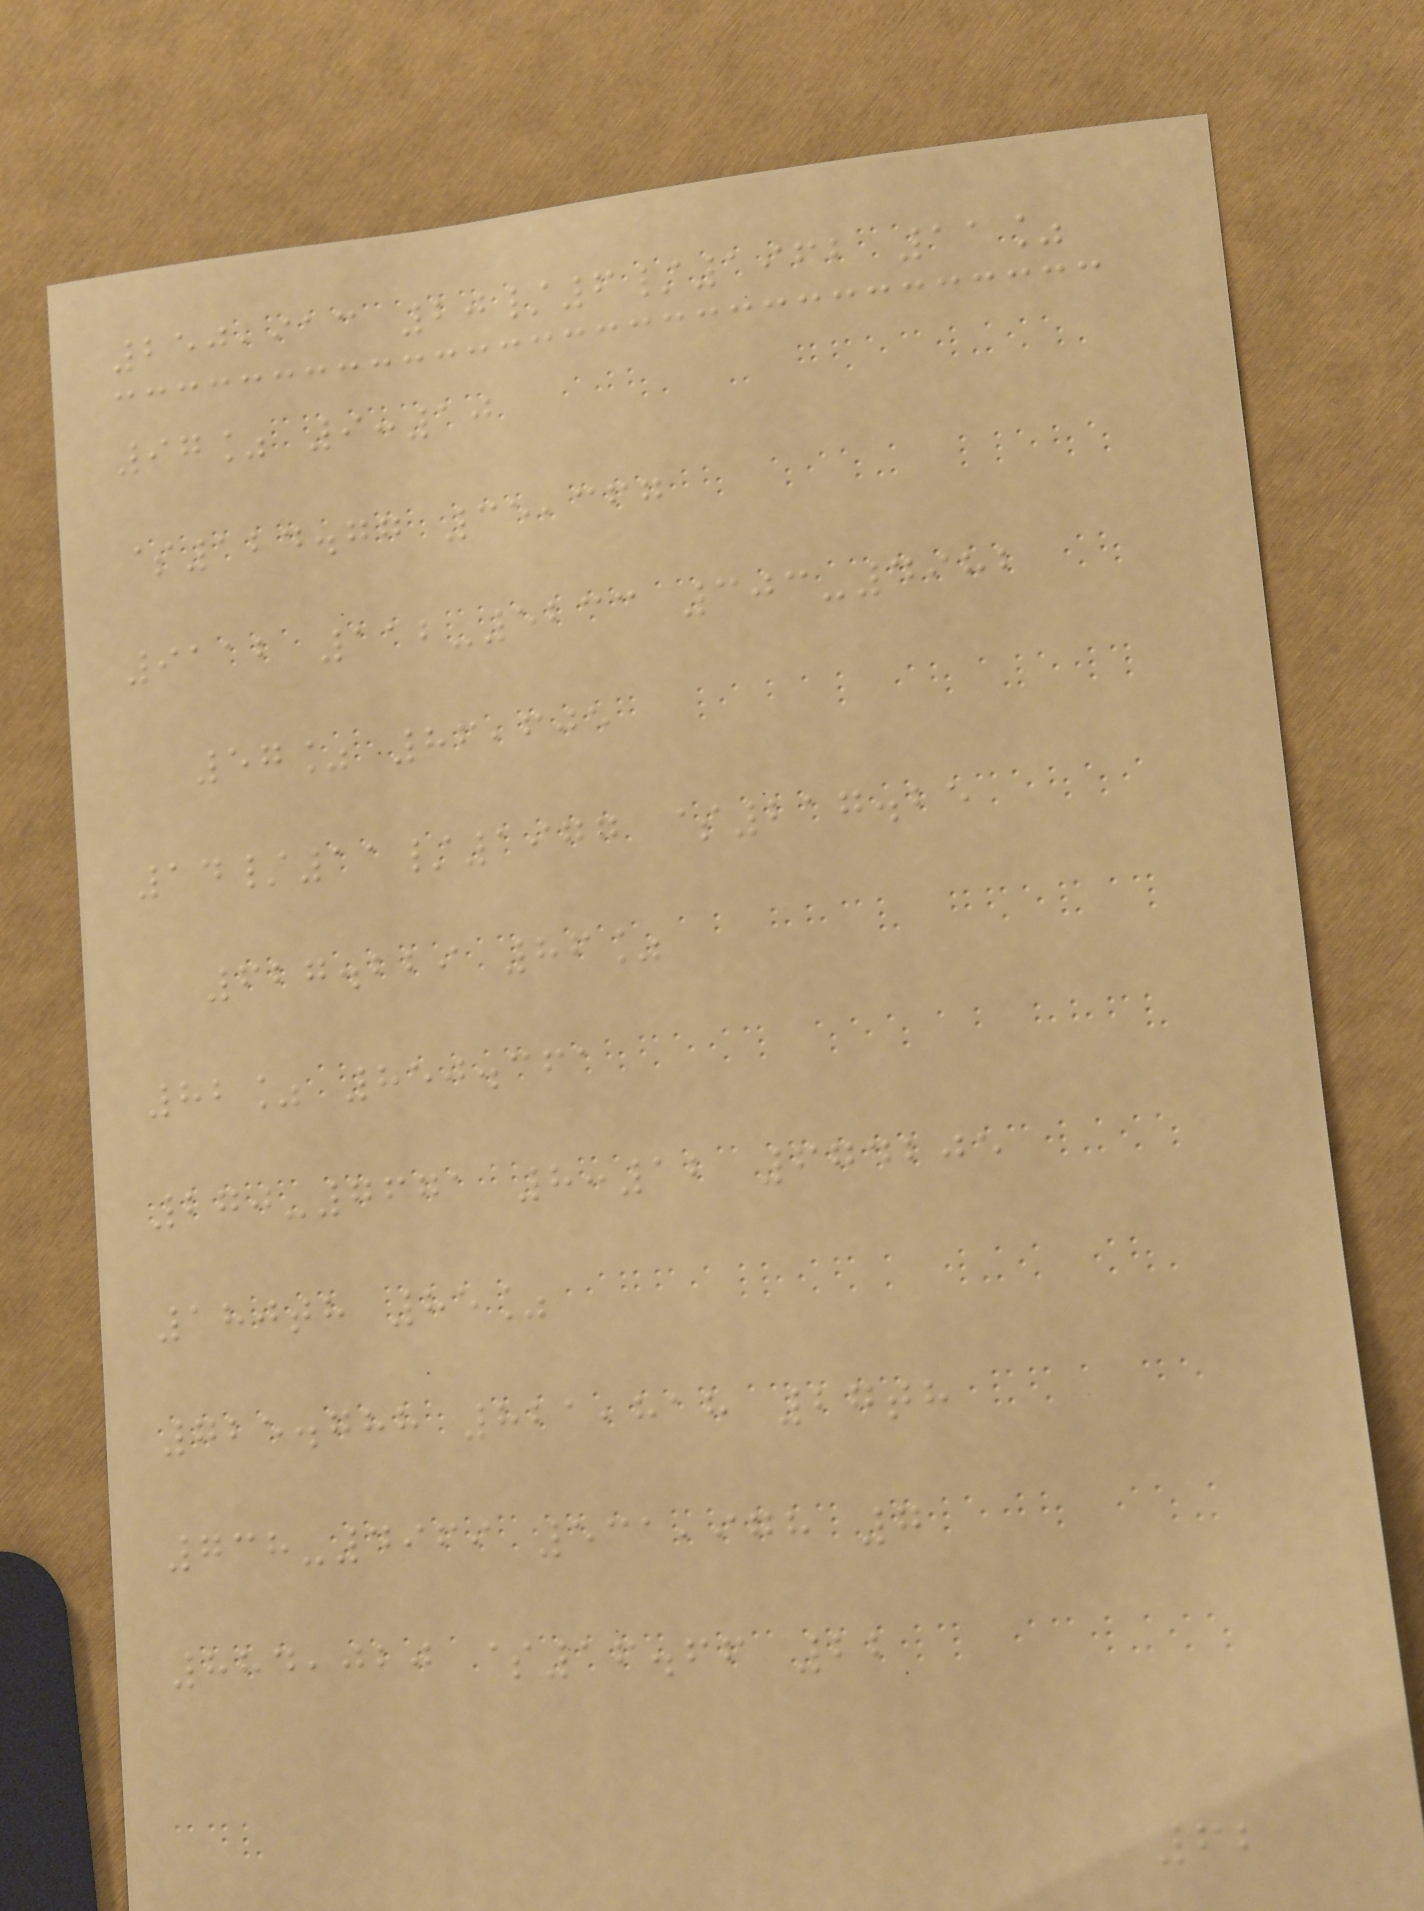250,913 20/6/1962 11%
97% 9:10
$124.77 35,367
9112 112-5233 303-4982
57% 86,605
14/11/1977 $217.25
627.229 86%
82% 850.361
270-7671 8:12 674205
180th 85%
725.788 821,818 27th
738-4969 531,978 7
884,020 $16.66 22
62
